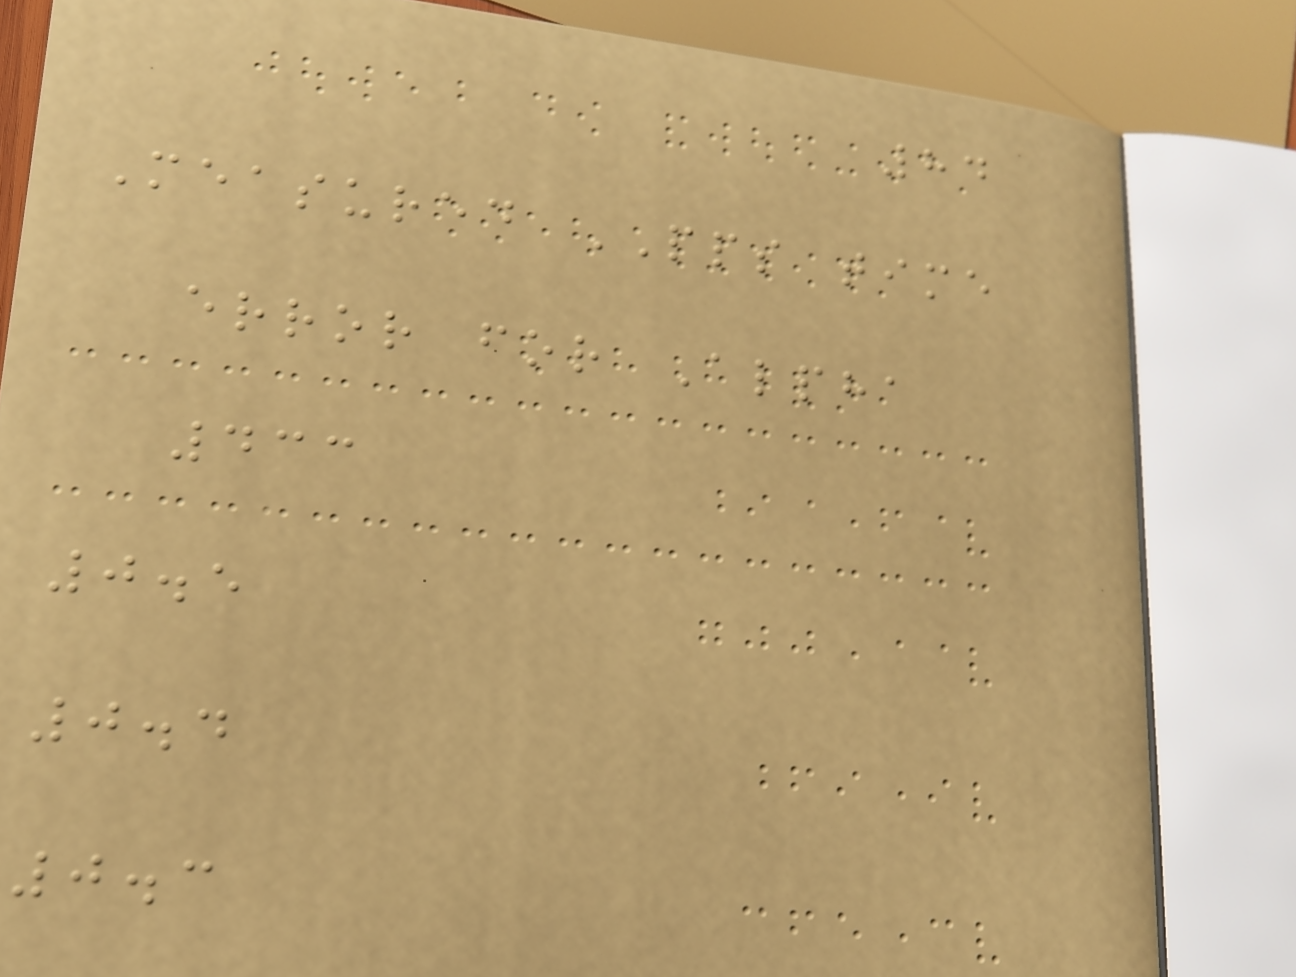84
Measured PPS time
error for Alpha
433
0.5
0.4
0.3
